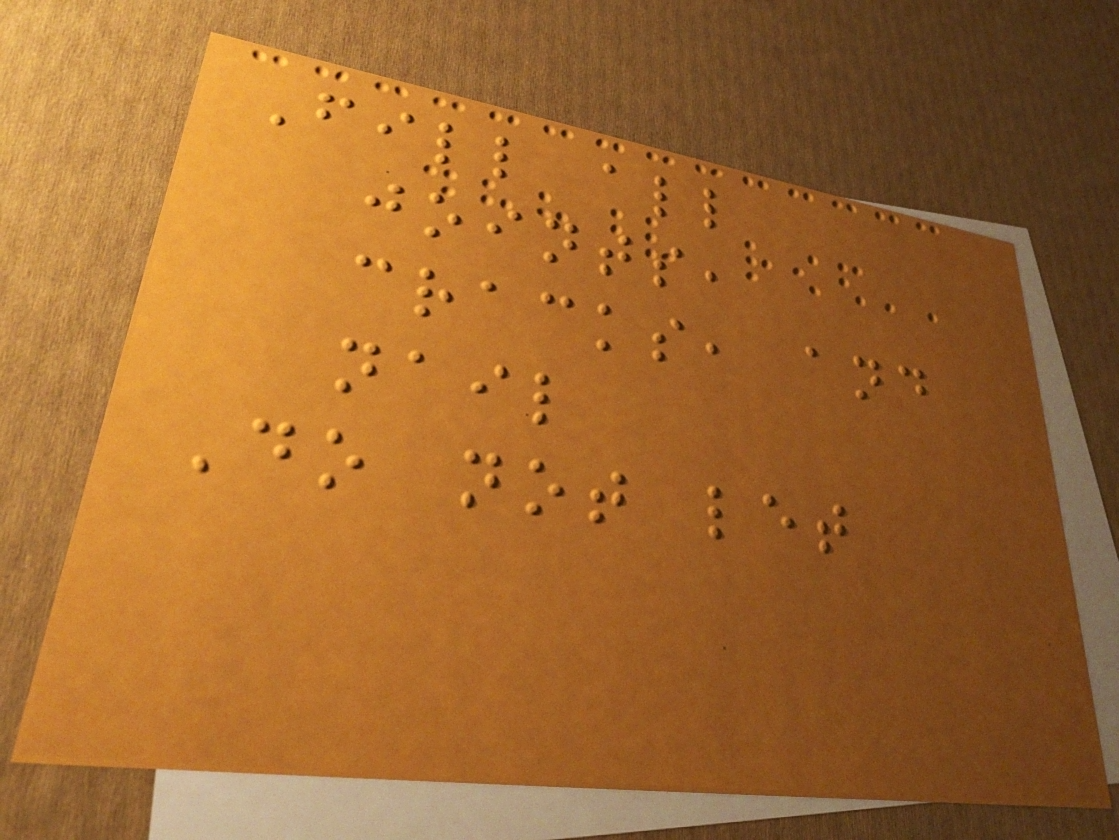Fill all
joints,
cracks, and
nail
Do not let
